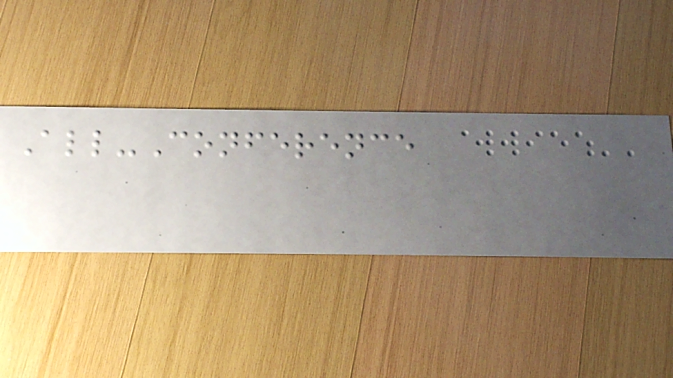All-Conference
